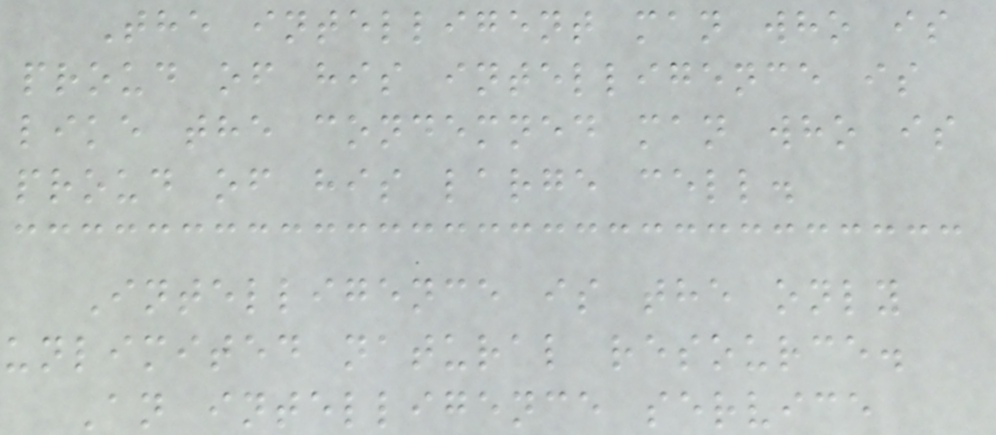The intelligent man who is
proud of his intelligence is
like the condemned man who is
proud of his large cell.
Intelligence is the only
unlimited natural resource.
An intelligence service
